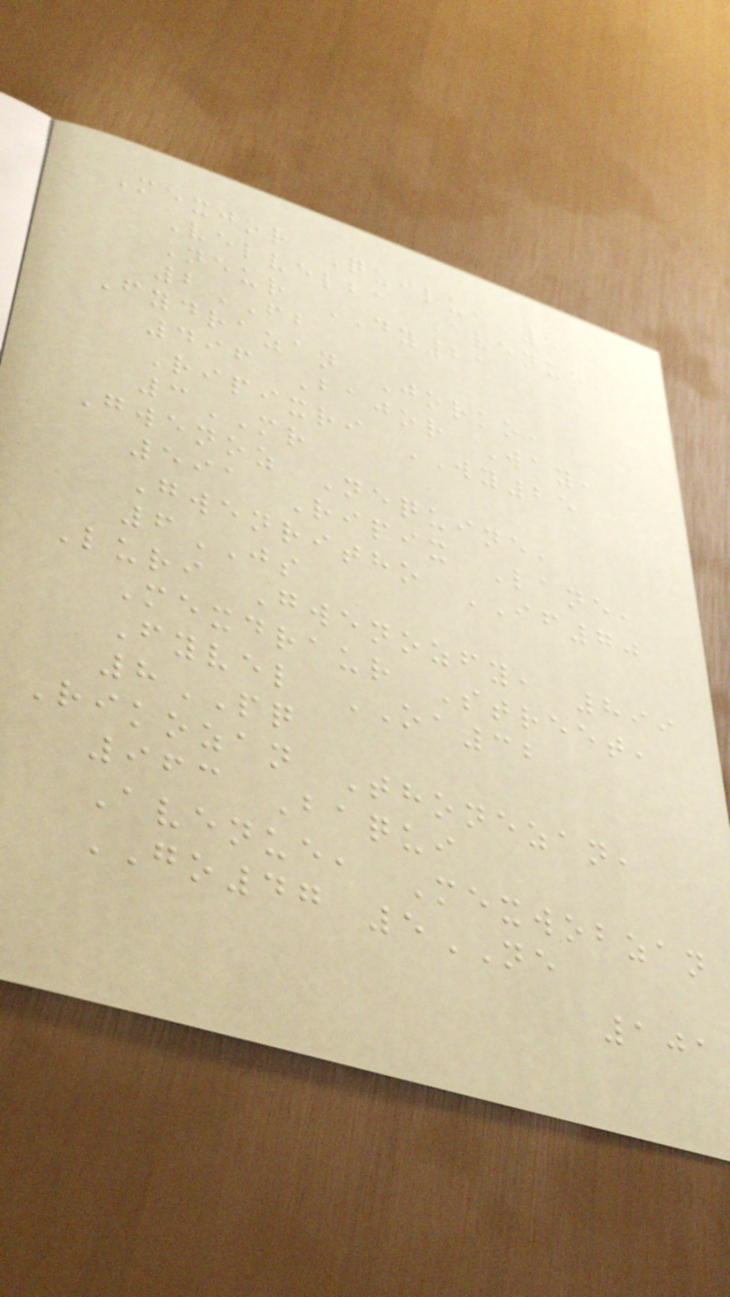Mexjor Quilu, 5
Velvelba Avenue,
Neur DY21
2FB
Fydrazan Jorko,
496 Bajor Way,
Ripixri WY25
3MR
Gwenoz Nequine,
591 Ripix Lane,
Gwenritho IF70
6JS
Luri Gwenozfy, 899
Mexdraur Street,
Fyvel OA32
8PQ
Rikozan Thonezan,
963 Baqui
Avenue, Mexwobzan
GO47 5NE
101
